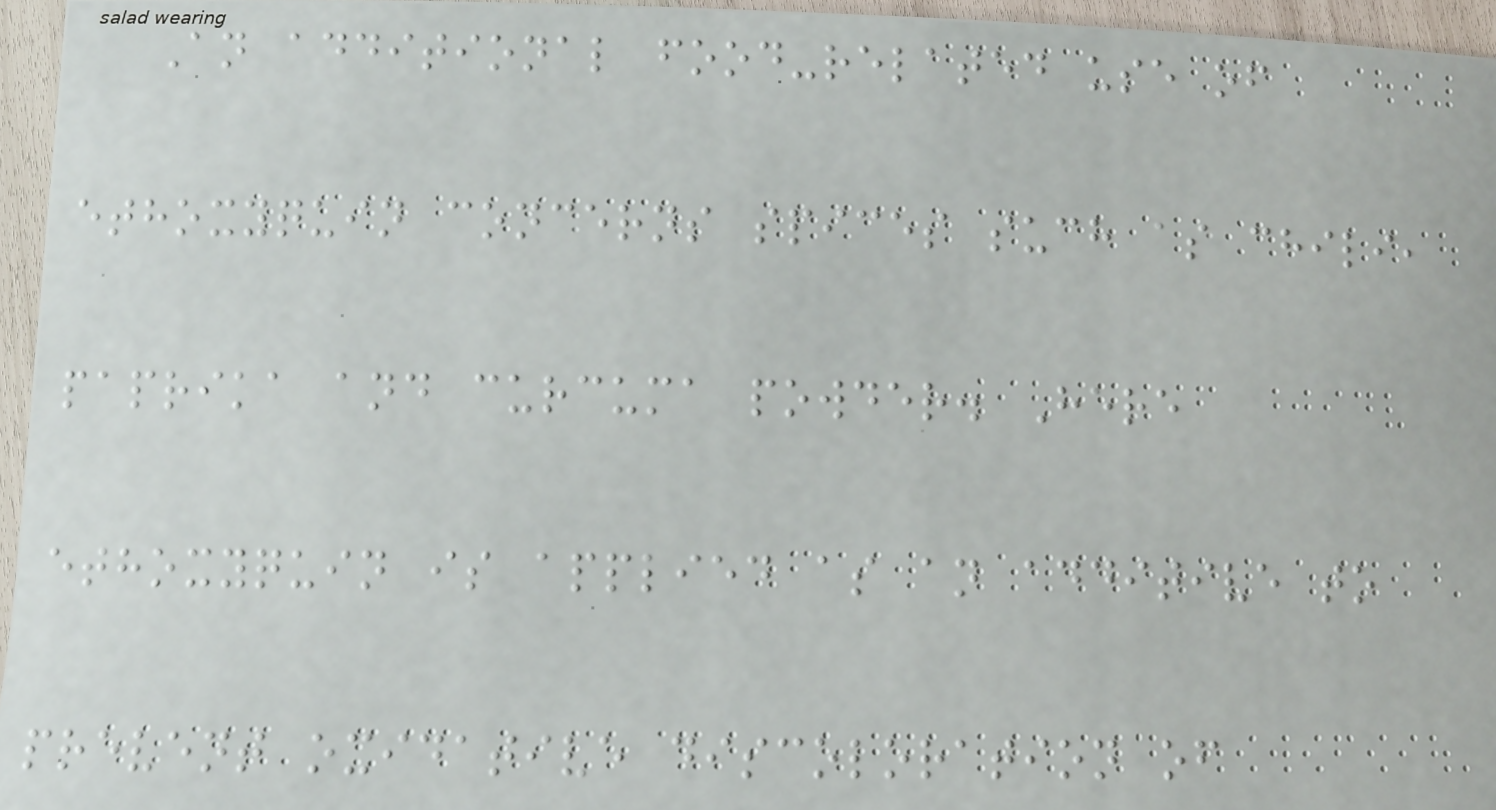An additional food-related use of
ethoxyquin concerns spices such as chili,
paprika and curcuma powder. Here
ethoxyquin is applied as an additive to
prevent oxidative discoloration of
